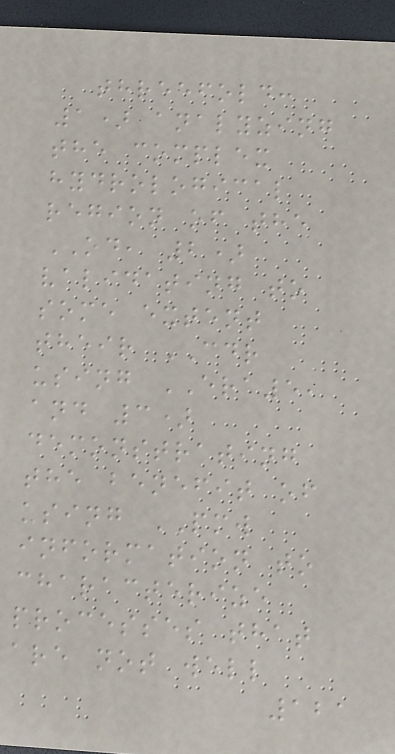threefold:
1) analyzing
the complex
hydrological
region of the
OD, 2)
validating to
some extent
their CDR
using ERA5,
and 3)
demonstrating
the benefit of
using PMW
information to
characterize
processes that
are not well
121
